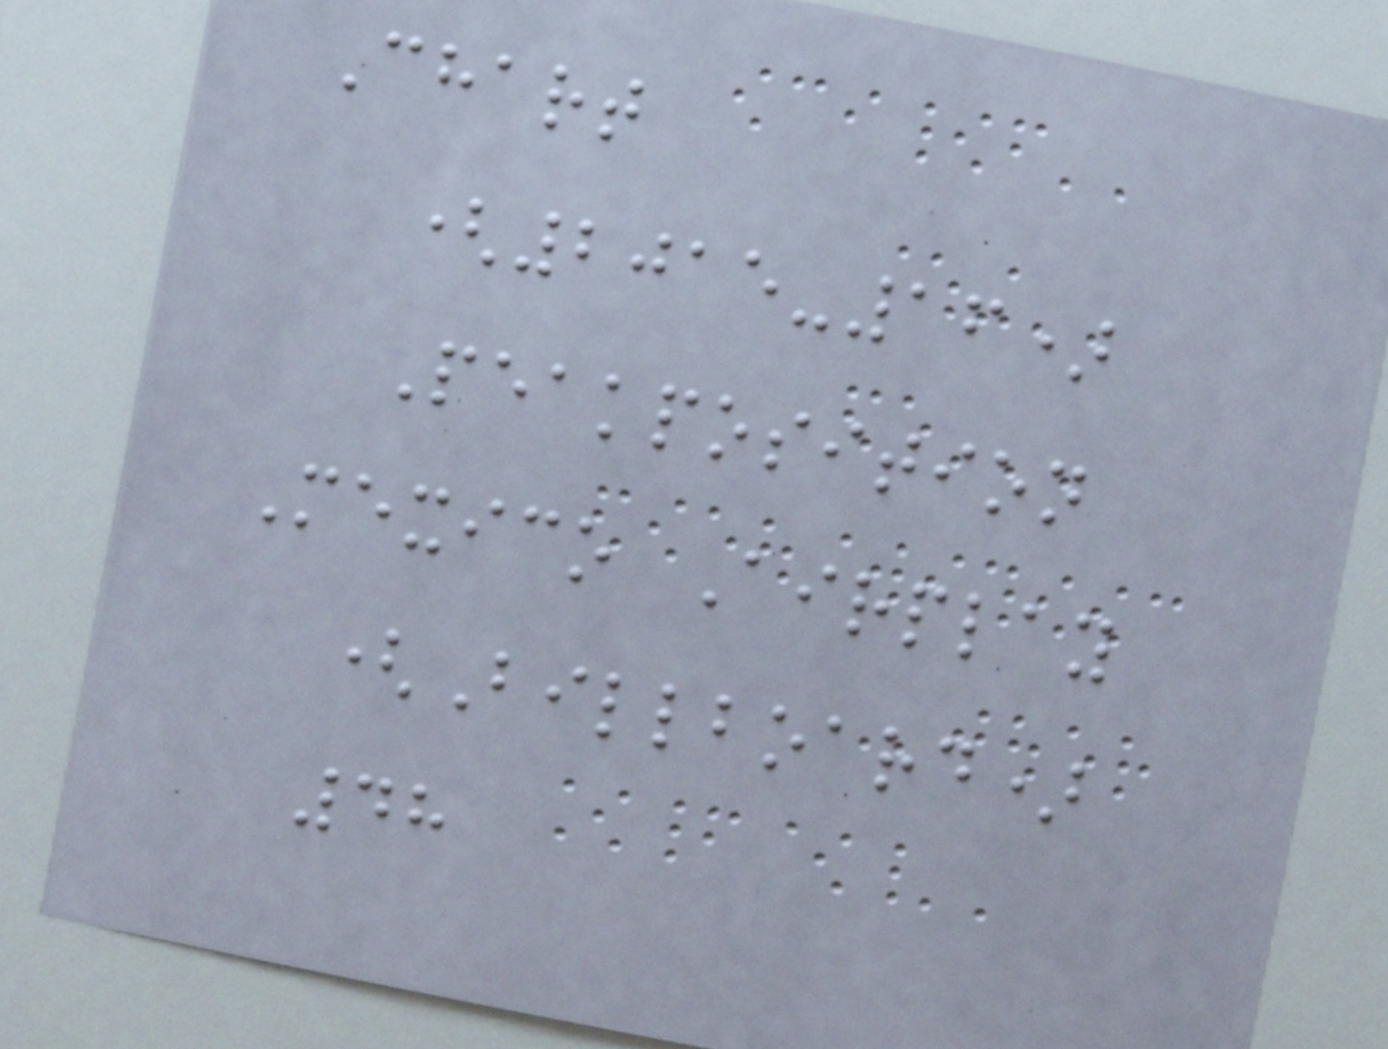Chart
(2015-16)
Peakposition
Mexico Airplay
(Billboard)
48
